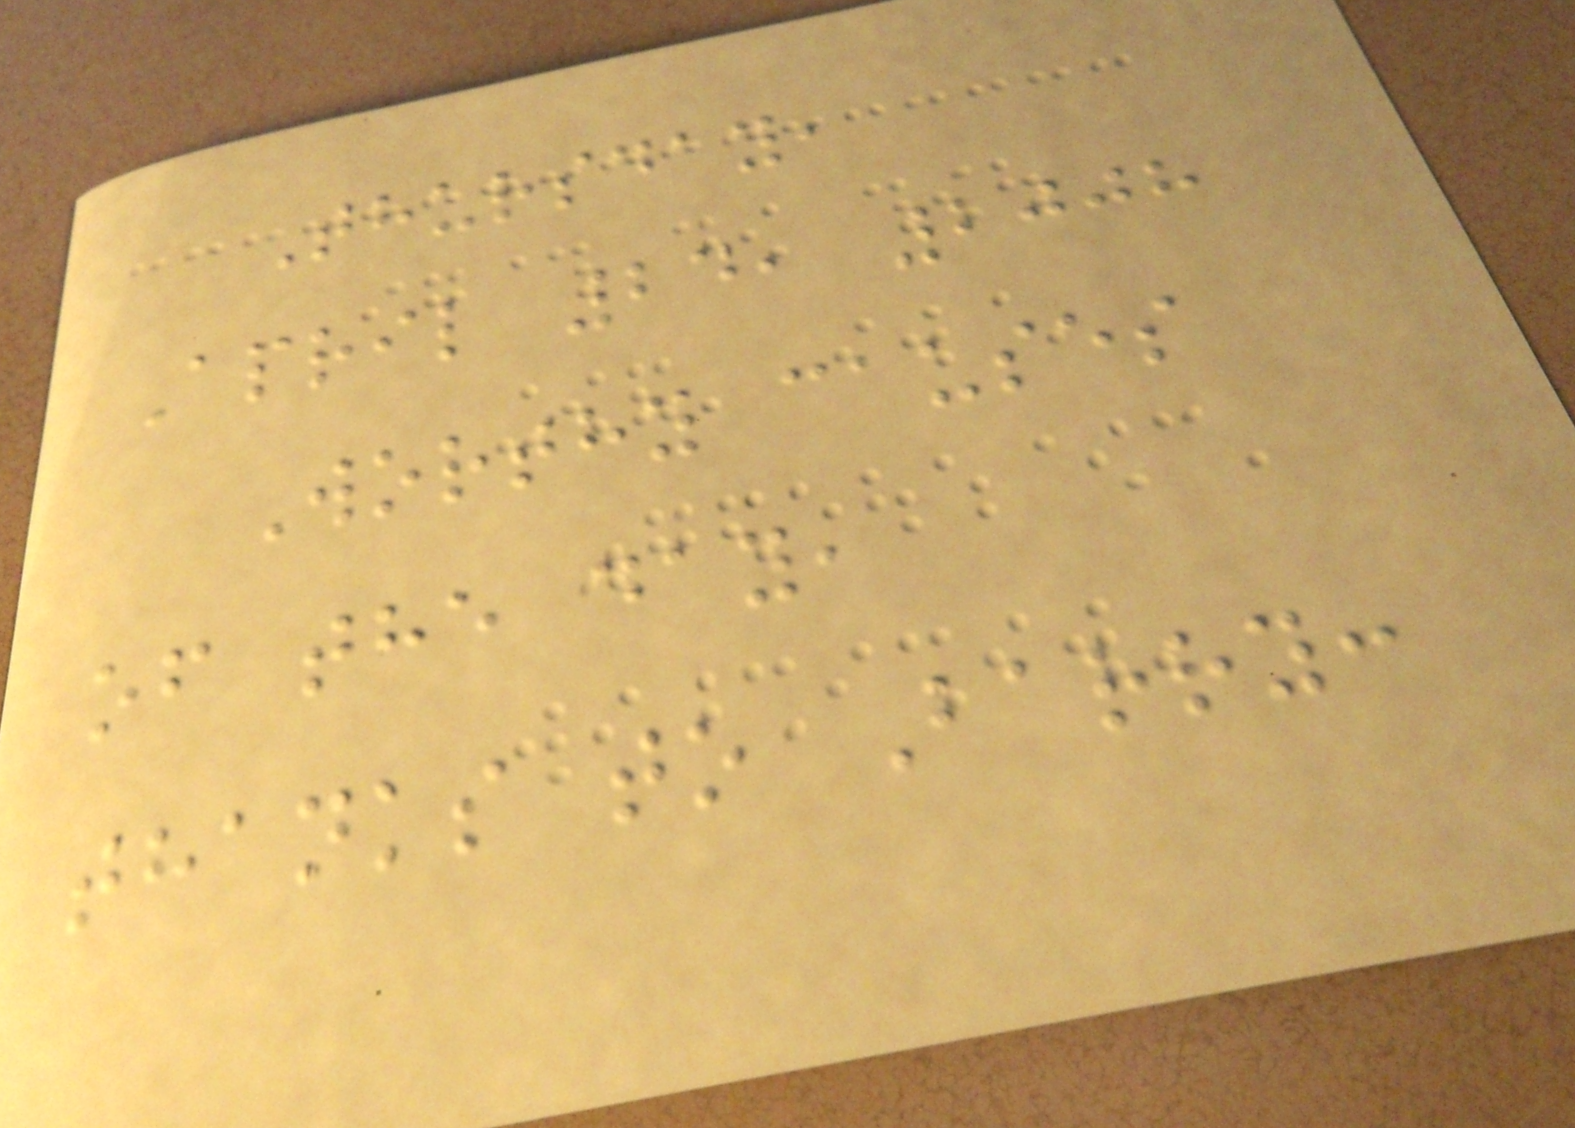Thursday,
April 24, 2008
Worthy causes
of the day,
thanks to Barry:
